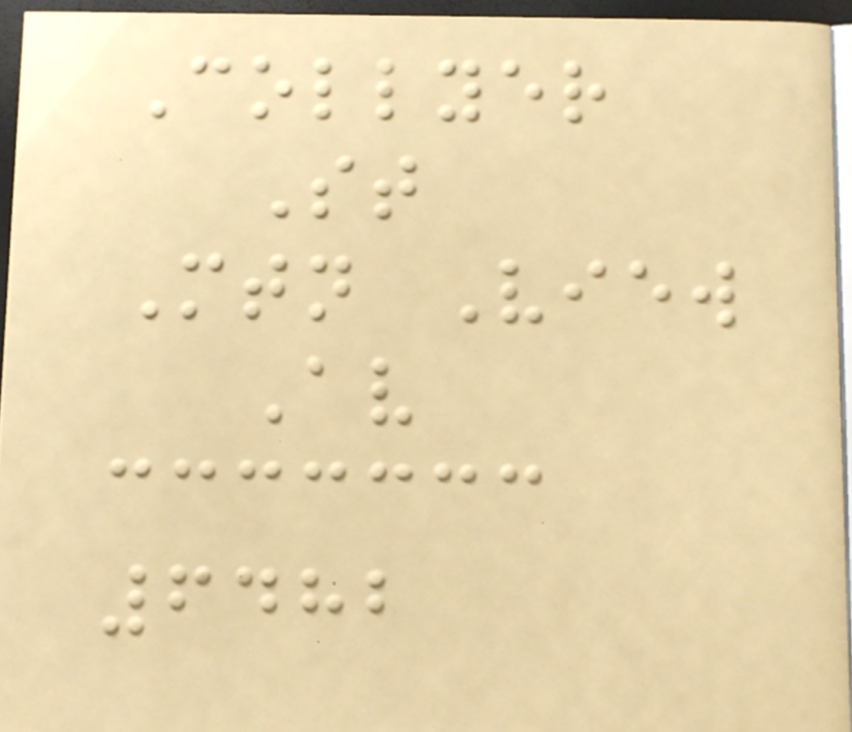Collyer
St
Mtn View
Av
6482
